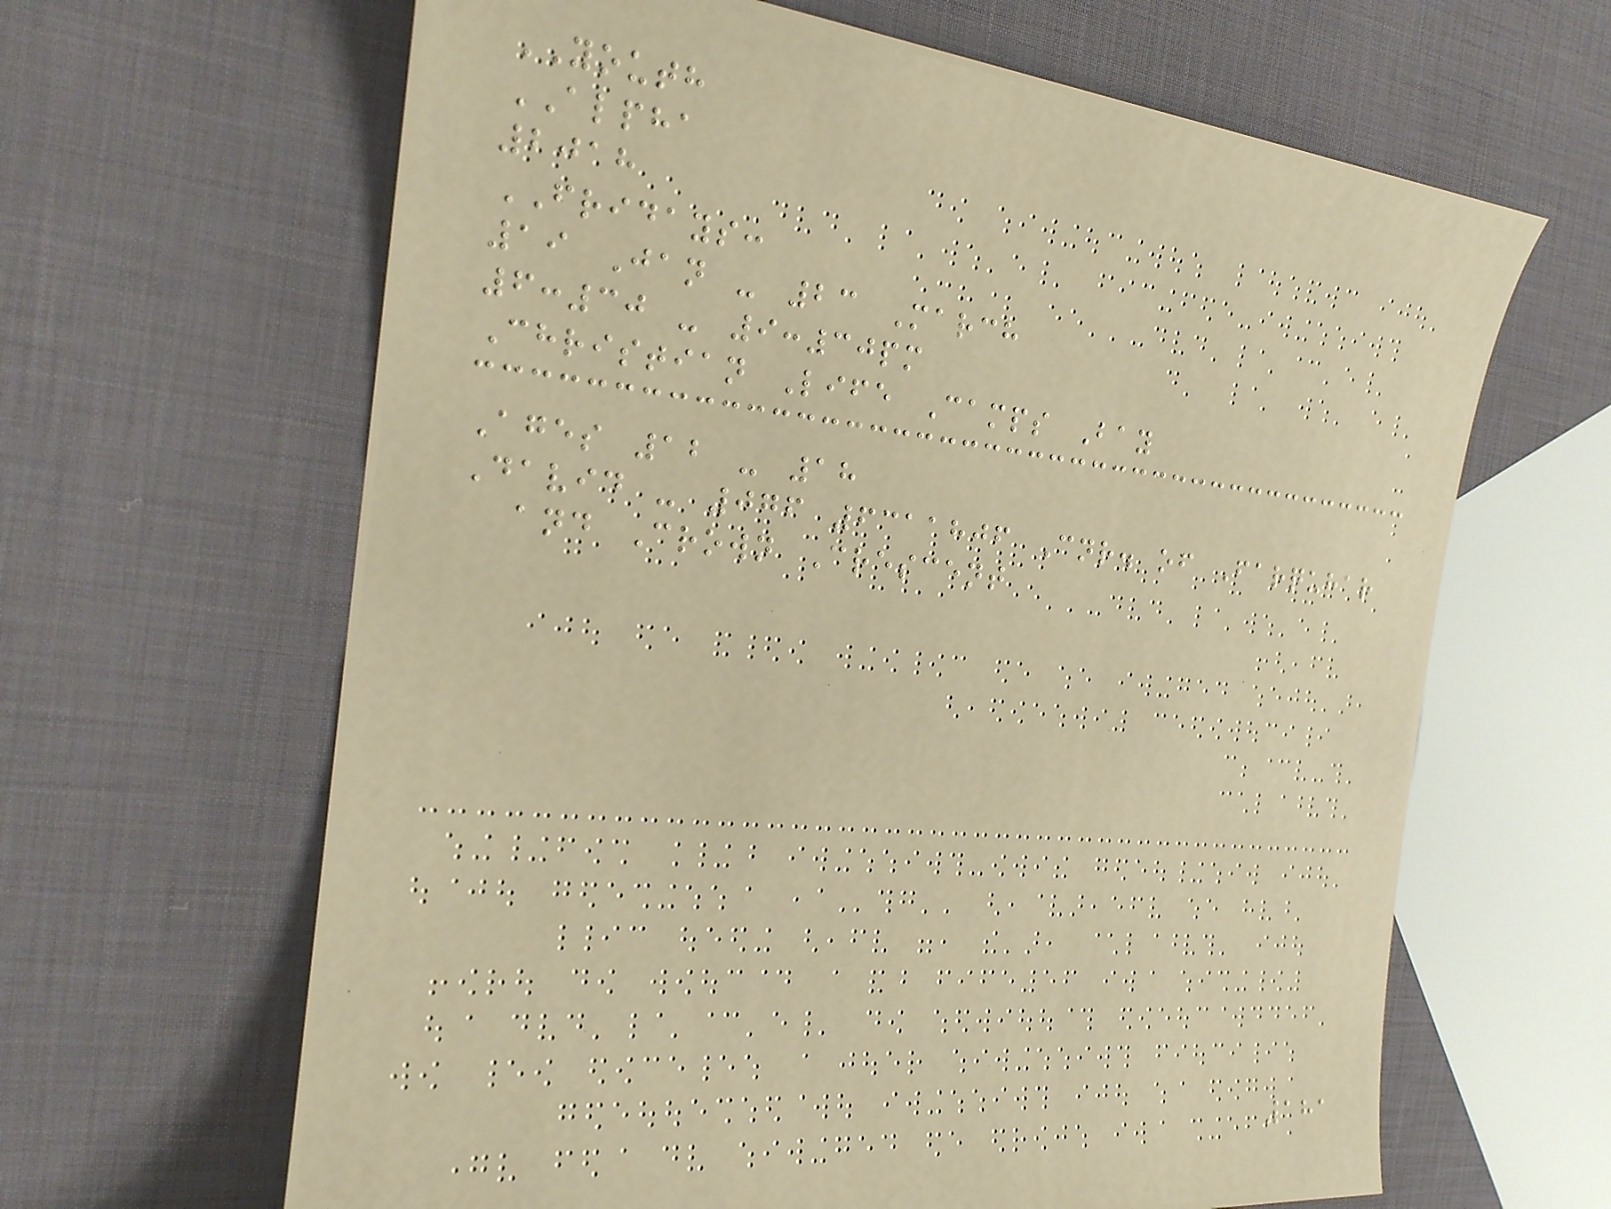YOUTH
ALPHA
2018
FRIDAYS:
19 Jan - 23 March
6:30 - 9:30pm
Christian Life Camps Bay
Ages 12 - 18
David - 076 6311806 Cnr. of Farquhar
and Crown Crescent
181
